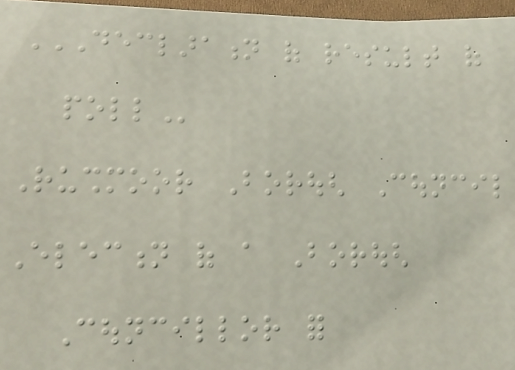DECLARATION OF RESULT OF
POLL
Rushmoor Borough Council
Election of a Borough
Councillor for
